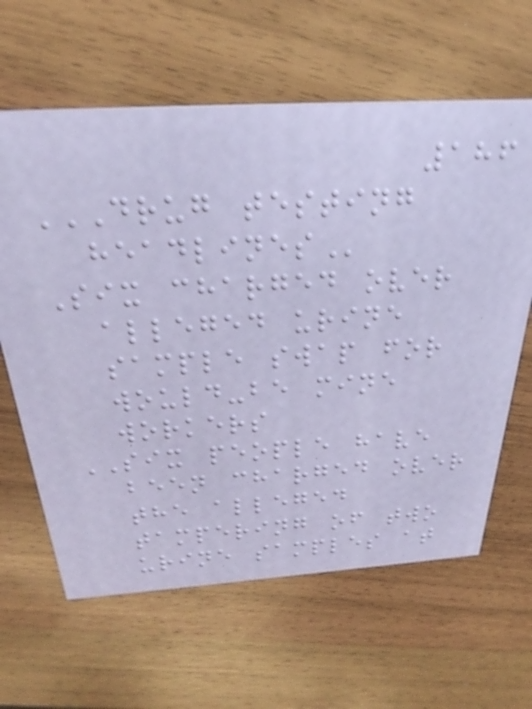186
DRUG TESTING
HEADLINES
Six charged over
alleged urine
sample swap for
would-be mine
workers
SIX people have
been charged over
the alleged
tampering of two
urine samples at
